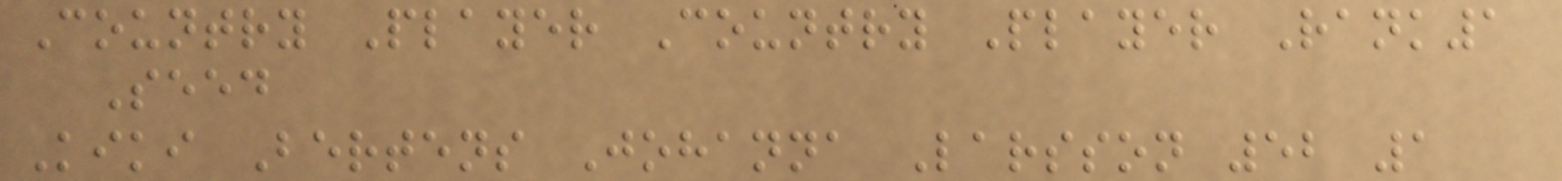Country Player Country Player Rank1
Seed
Kiki Bertens Johanna Larsson 52 1
